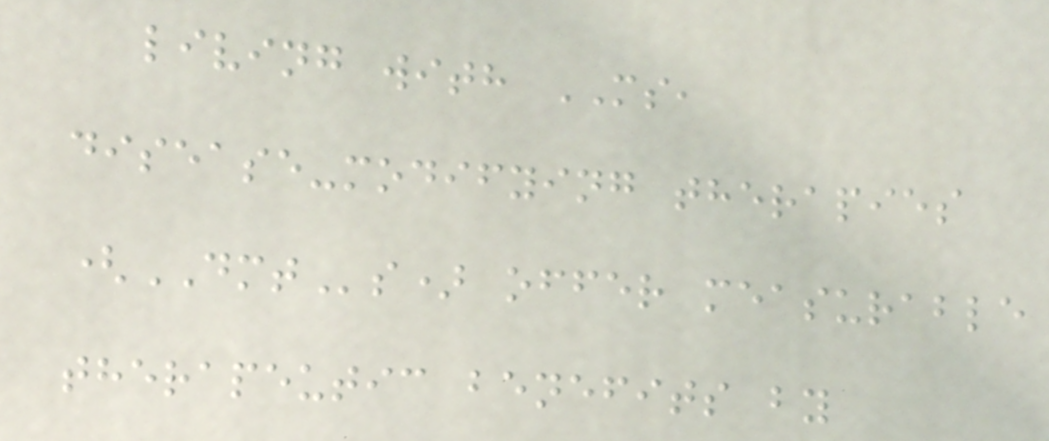living with MS,
disease-modifying therapies
(DMTs) offer measurable
therapeutic benefits by
